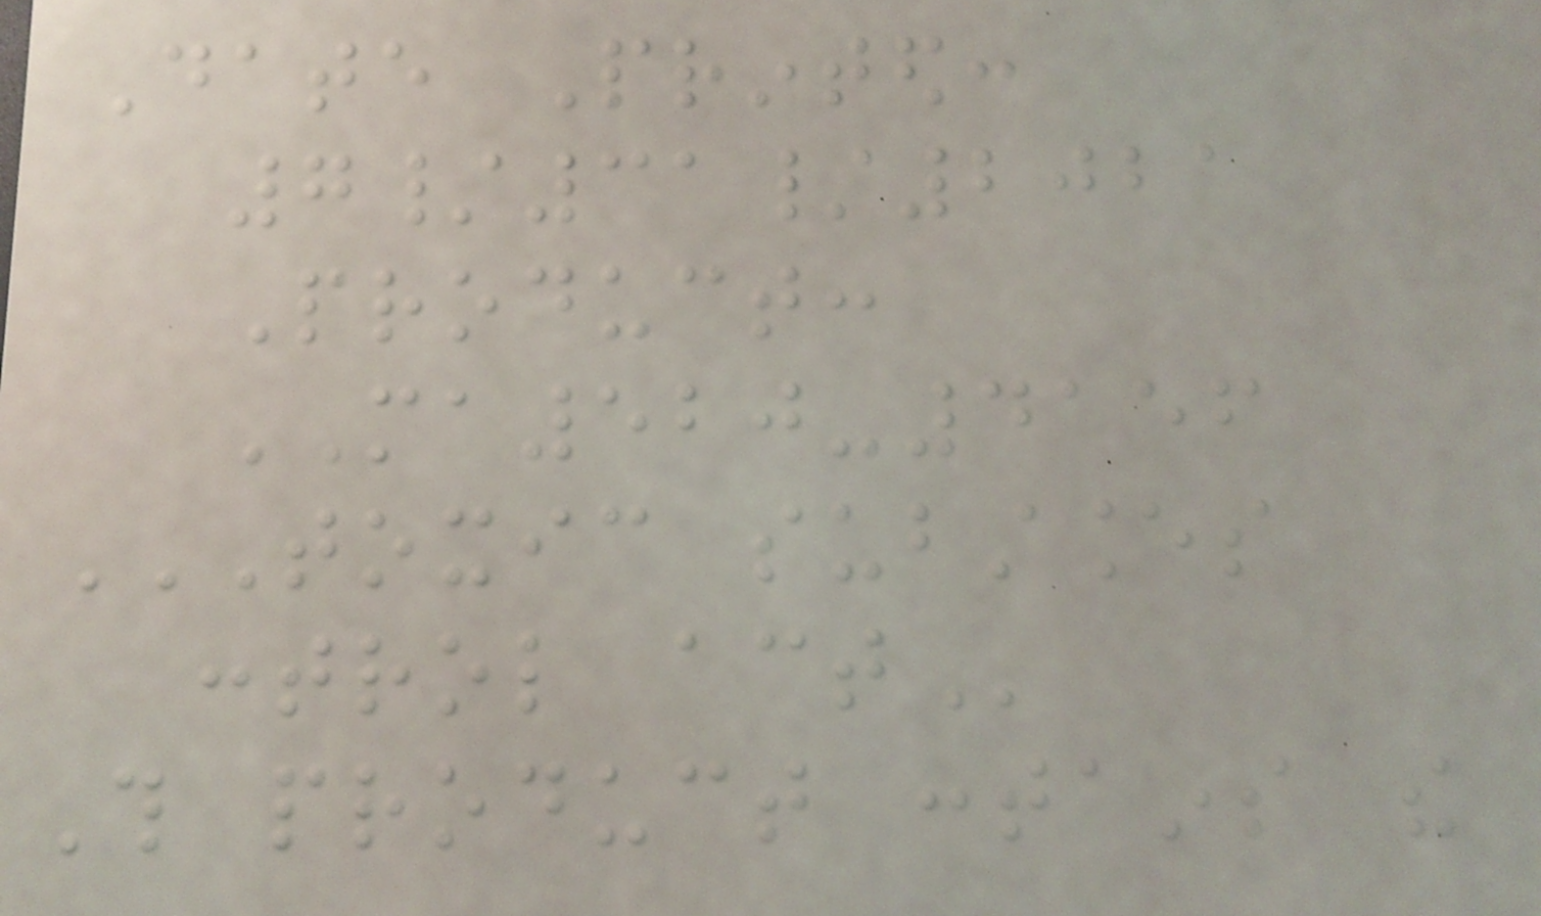Date Printed:
7/31/2021
Product:
MA520-4156
TOXIC SUBSTANCES
CONTROL ACT
This product contains the
